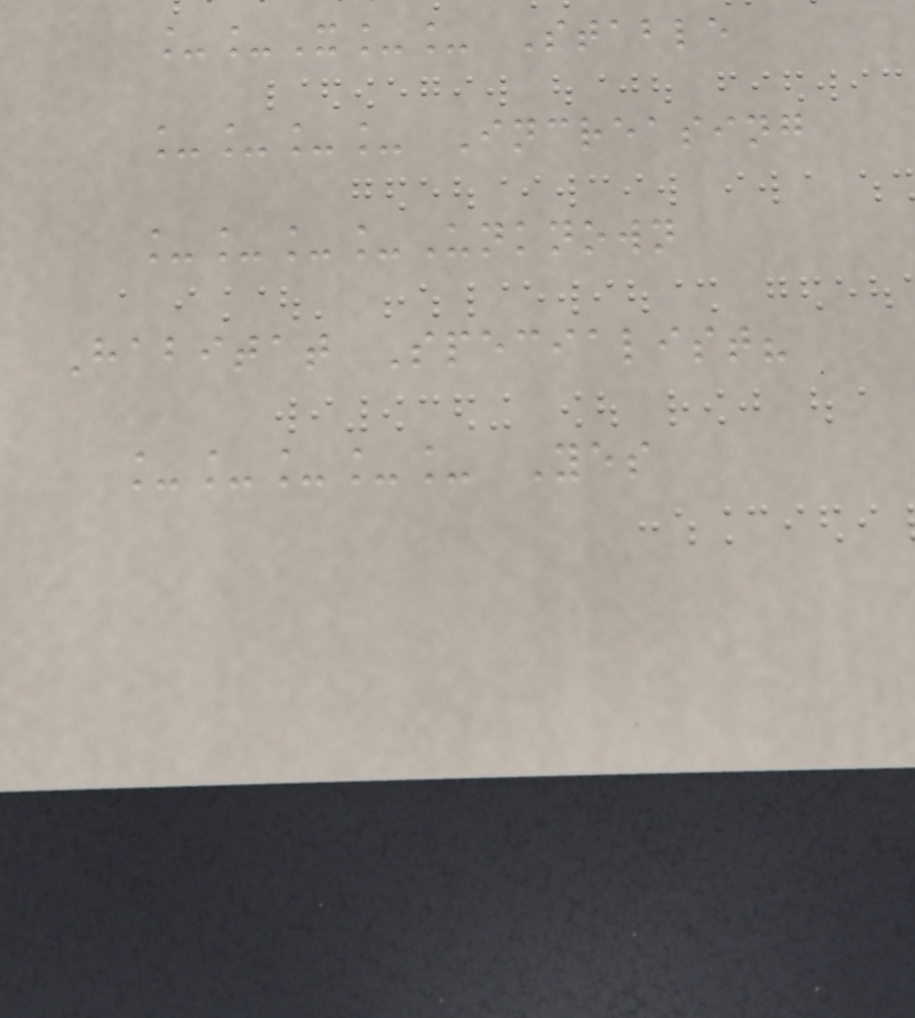__X__ Stable
____ Increasing
____Unknown
Habitat Specialist?
_____ Yes
